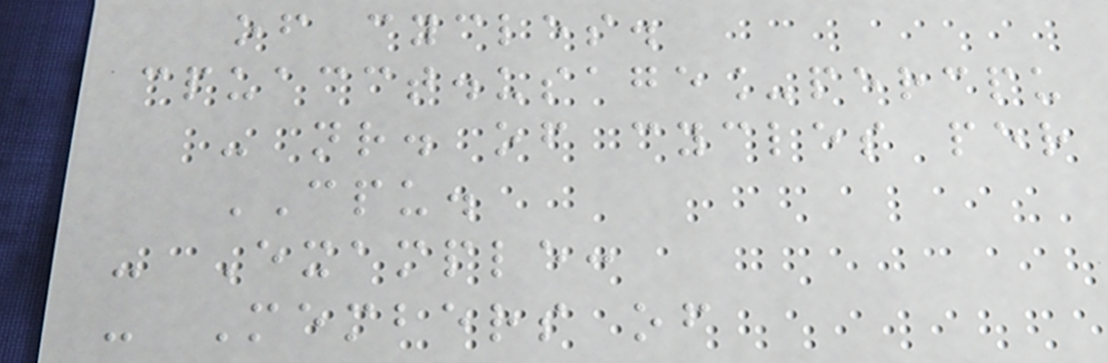of cycles.
cpuacct.usage_percpu
- nr. of cycles per
CPU.
- Example:
- Members of
